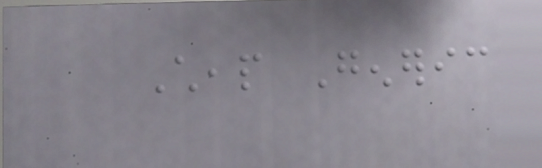Cheap Generic
